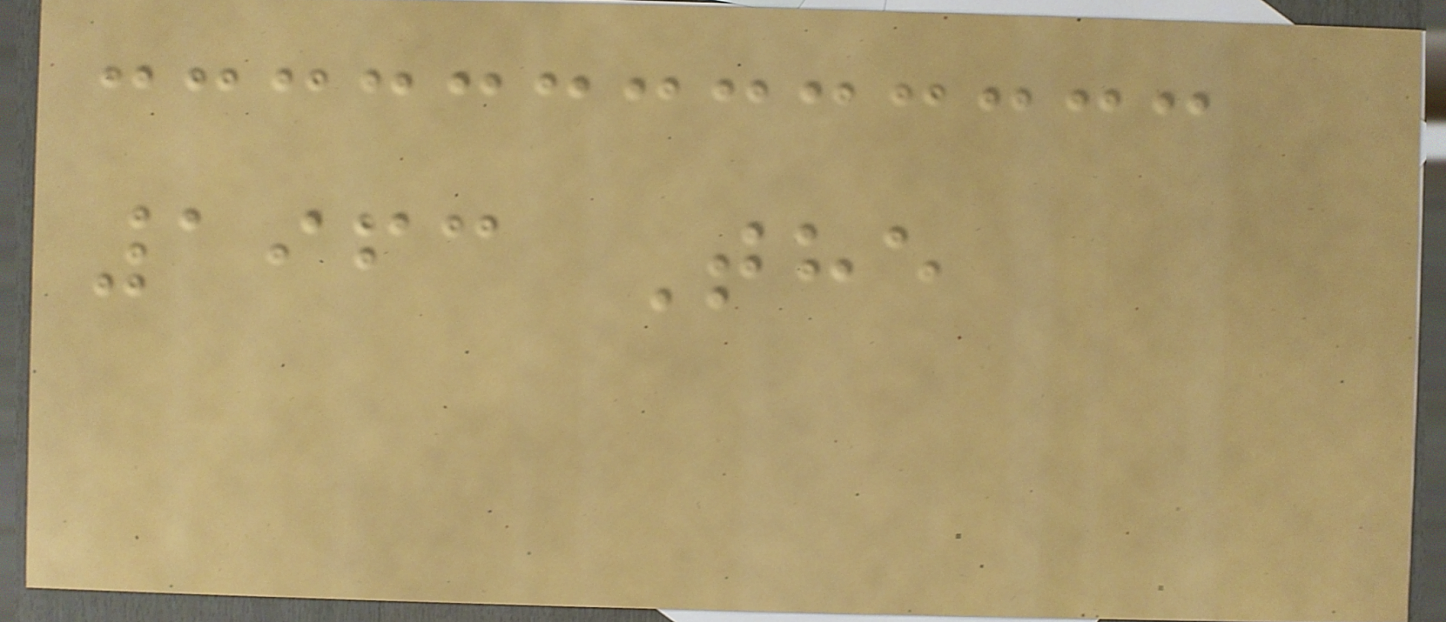1963 The
